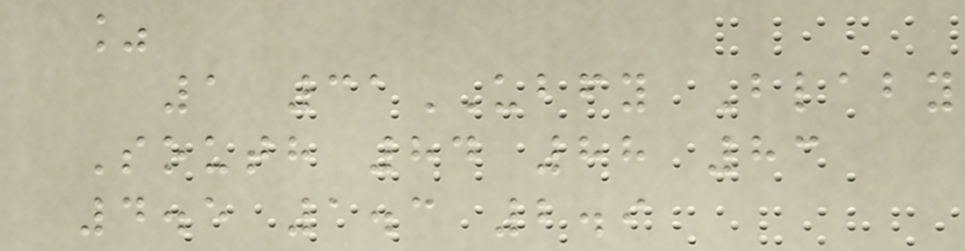%
1 31UBFY Blaby
South 84 88 83
4.5 1.3 2.9
